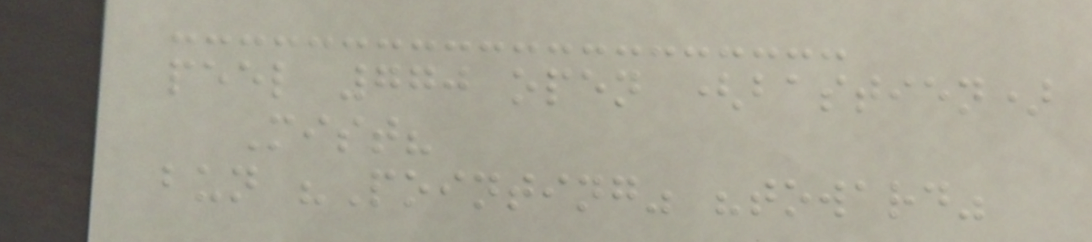peel 770 open (bastien)
Mist?
bun "Pointing" "toward"
